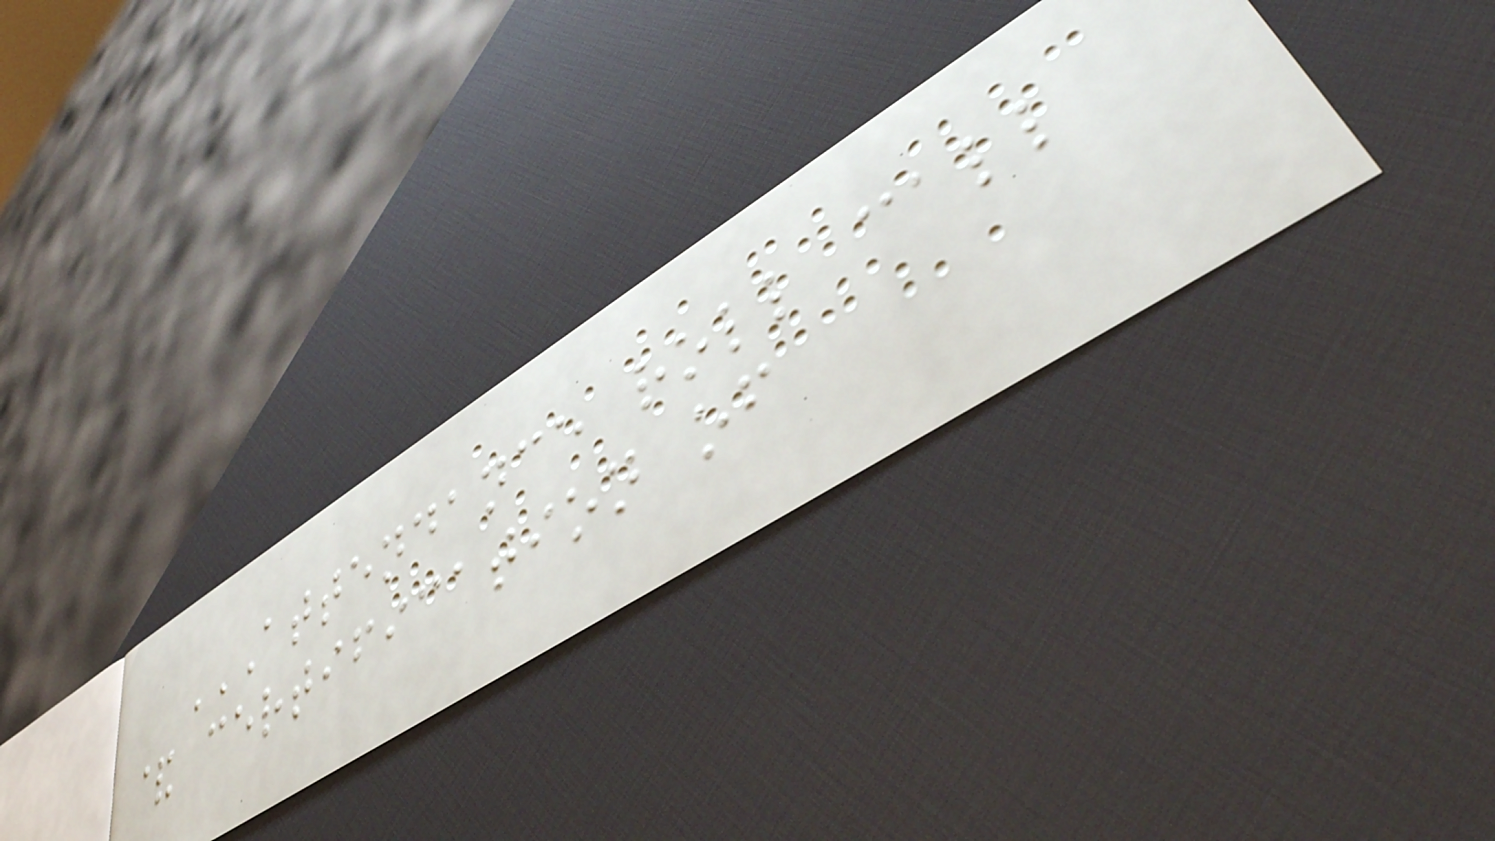ATTENDANCE ROLL CALL
& CERTIFICATION OF
